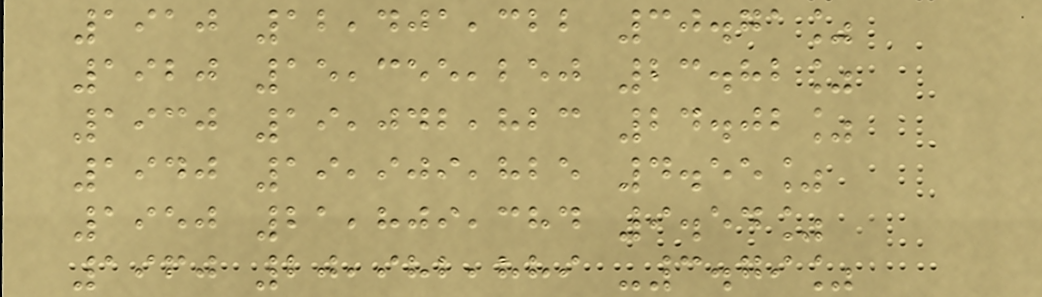1910 12,401,322 30.71%
1920 15,355,250 23.82%
1930 19,042,823 24.02%
1940 19,909,825 4.55%
1950 21,809,384 9.54%
1960 20,982,889 -3.79%
